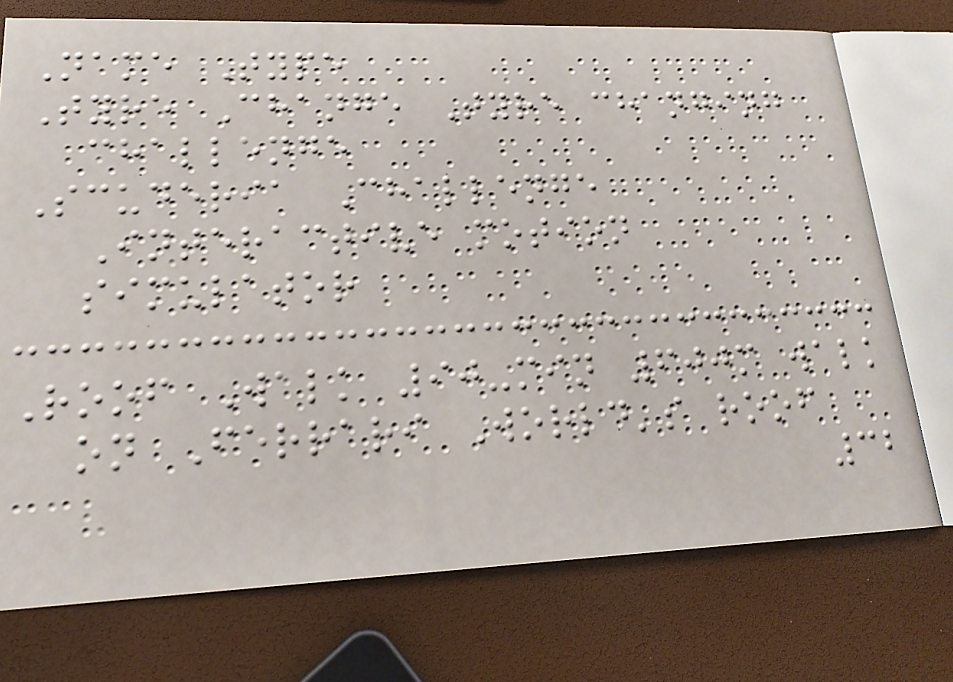Name Type
Tyre Change Tyre changing
challenge
Scuderia Challenge
Interactive motion
simulator
Roof Walk 90-min 600m walk
on Ferrari World's roof
32
